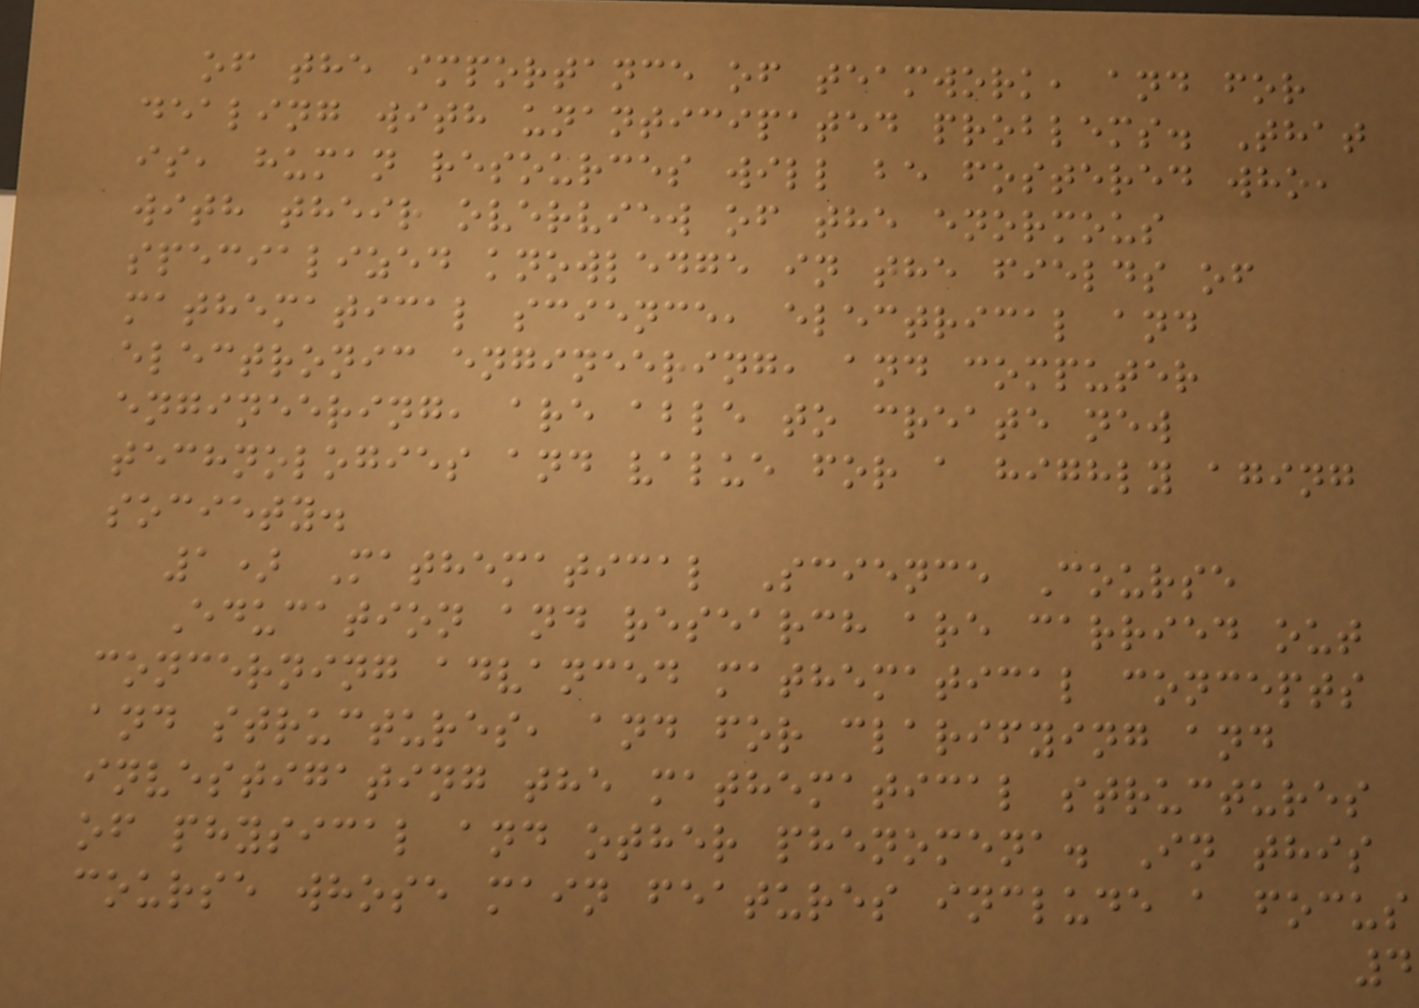of the importance of teamwork, and for
dealing with unanticipated problems. That
is, human resources will be fostered who,
with their overview of the enormous
specialized knowledge in the fields of
mathematical science, electrical and
electronic engineering, and computer
engineering, are able to create new
technologies and value for a highly aging
society.
1) Mathematical Science Course
Education and research are carried out
concerning advanced mathematical concepts
and structures, and for clarifying and
investigating the mathematical structures
of physical and other phenomena. In this
course whose main features include a focus
4
